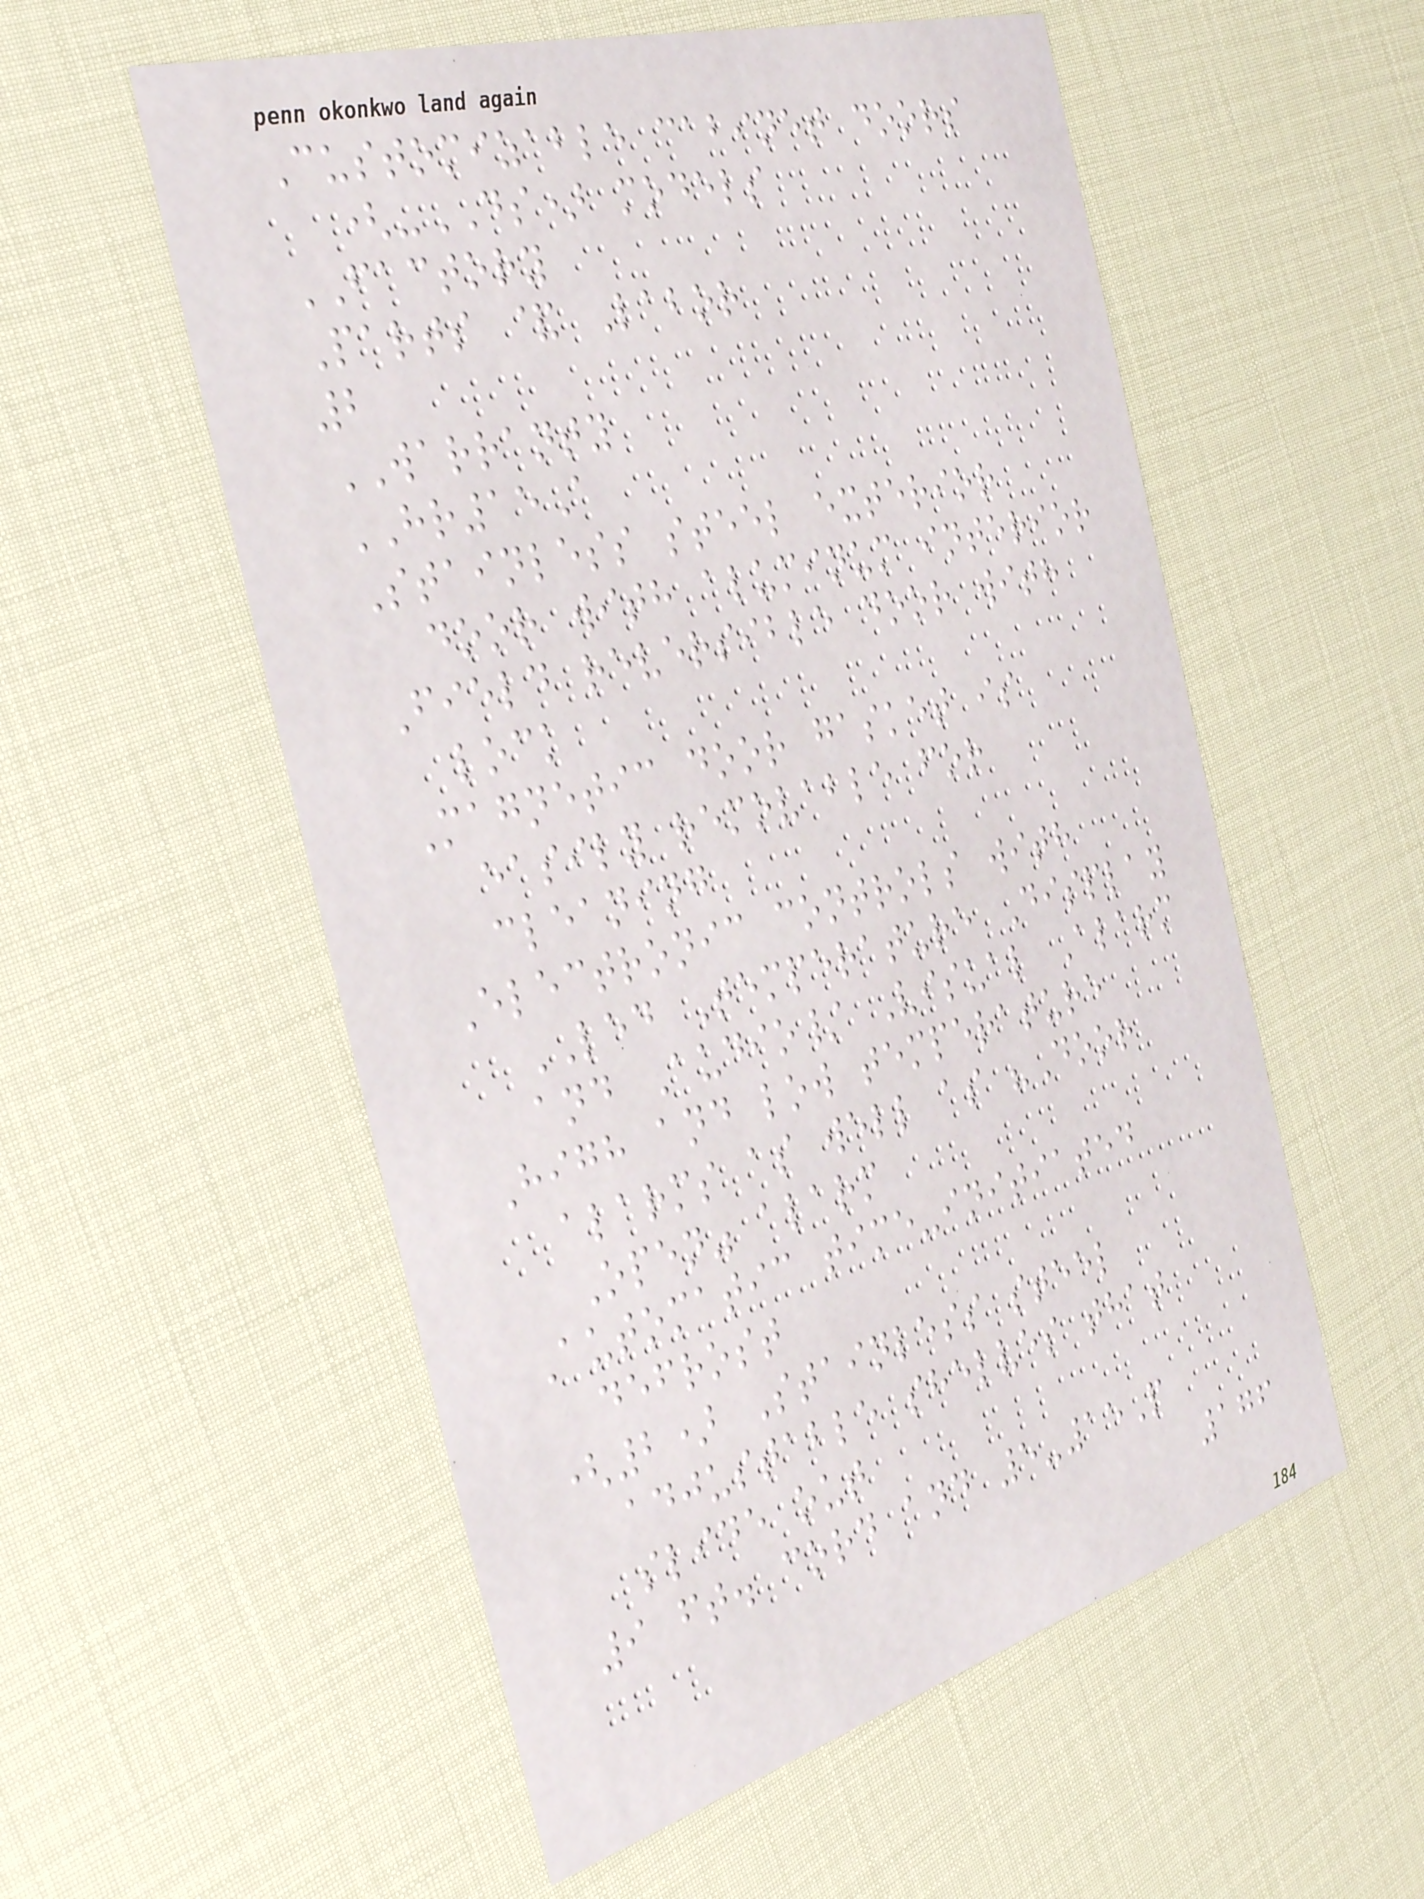Customizable cabinet doors
(-DS) models
FACTORY
Parts & Labor
2
WARRANTY
HR15A
Stainless steel exterior
door with aluminum interior
Field reversible door with
lock
Magnetic door gasket is
easily removable for
cleaning
Electronic controls with
LED Temperature Display
and Audio/ Visual Alarm
High and low temperature
alarms as well as "Door
Open" alarm
Automatic time-initiated
defrost
(2) Stainless steel
adjustable shelves that
slide out
9 ft. cord and 5-15P
176
